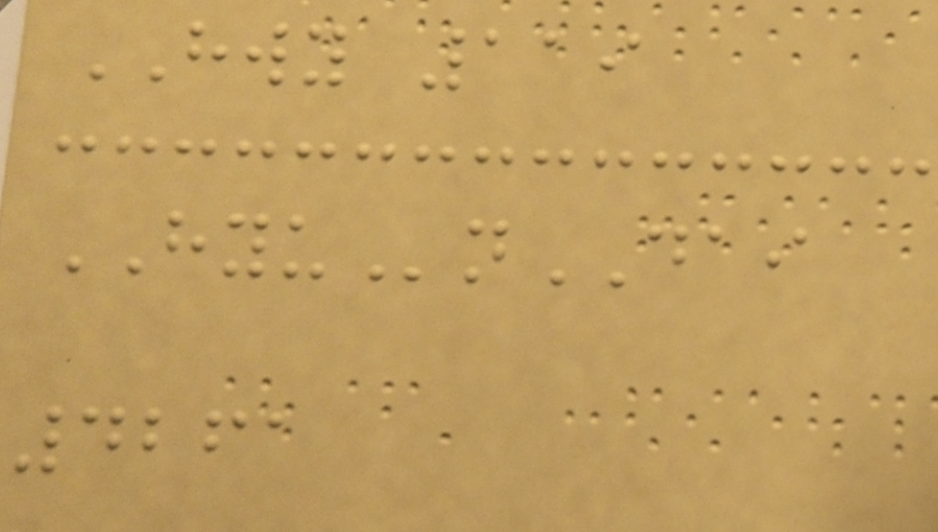HWY 119
HYUnDAI
4261
